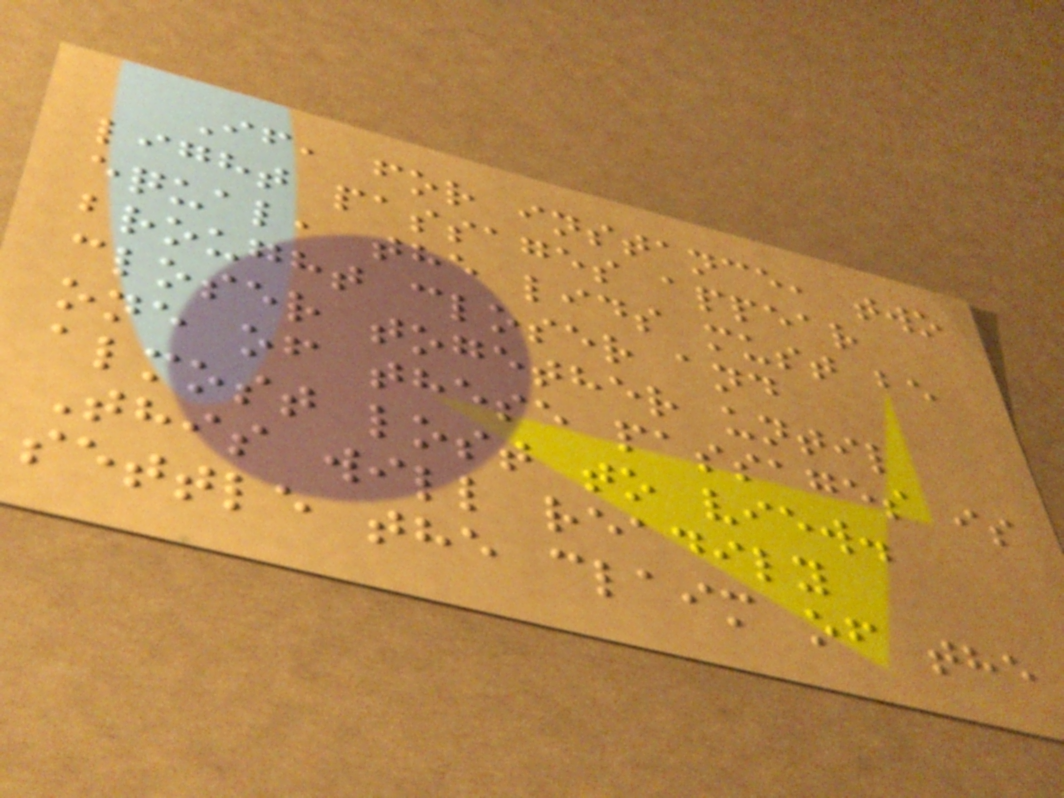If, for instance, two
light passages appear
equal, the lids must be
brought closer and
closer together until
one of these passages is
almost lost to view.
This will readily
settle the claim of the
